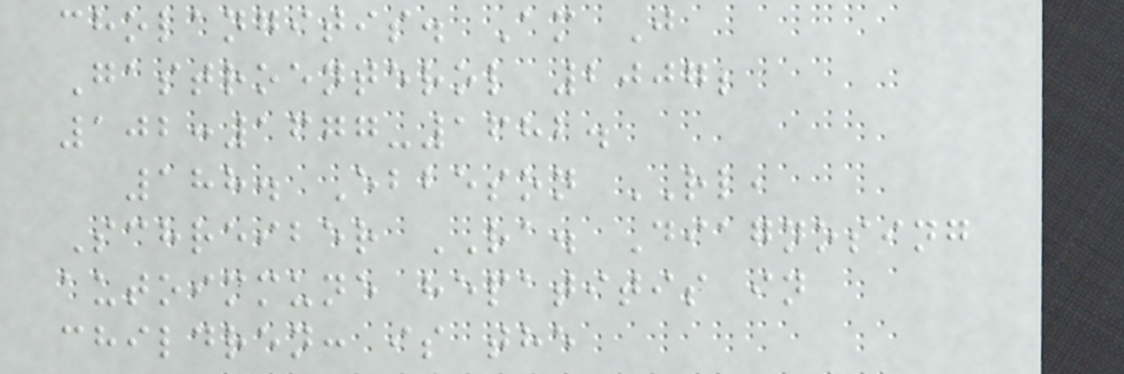cholangitis. Am J
Gastroenterol 2007;
102:1677-1682.
188. Ebbeson RL,
Schreiber RA. Diagnosing
autoimmune hepatitis in
children: is the
